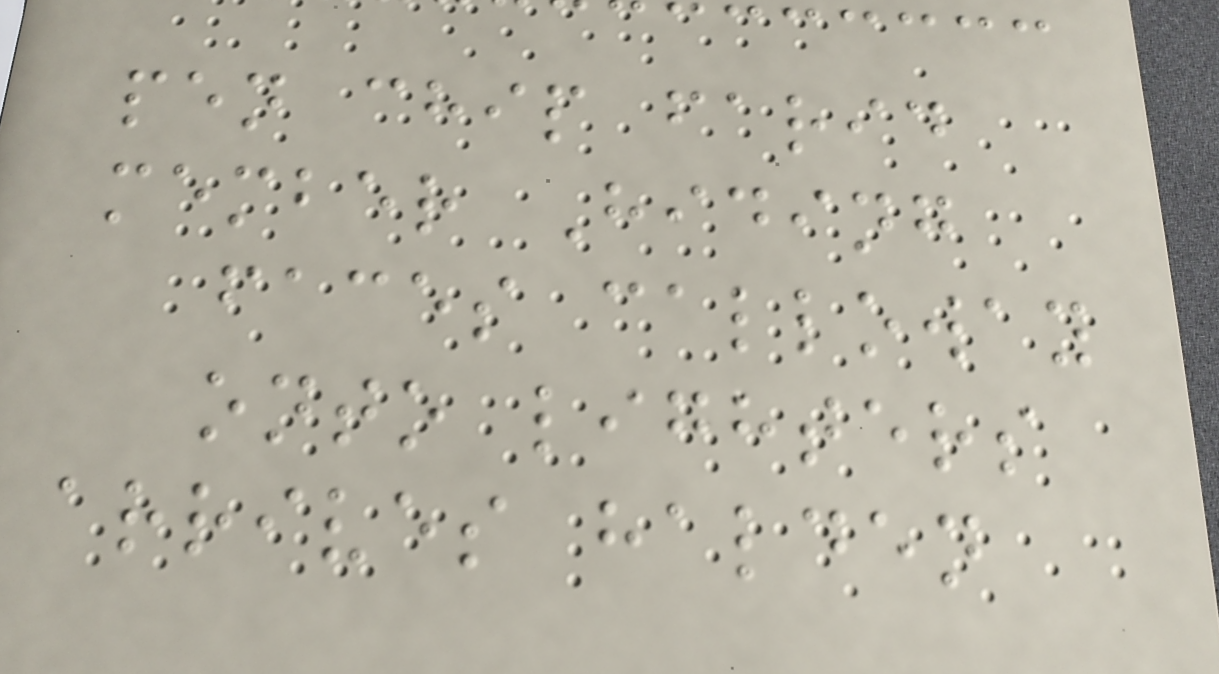pen chip farid
member Hiding
faces calloway
onto lighters
arrives halden
